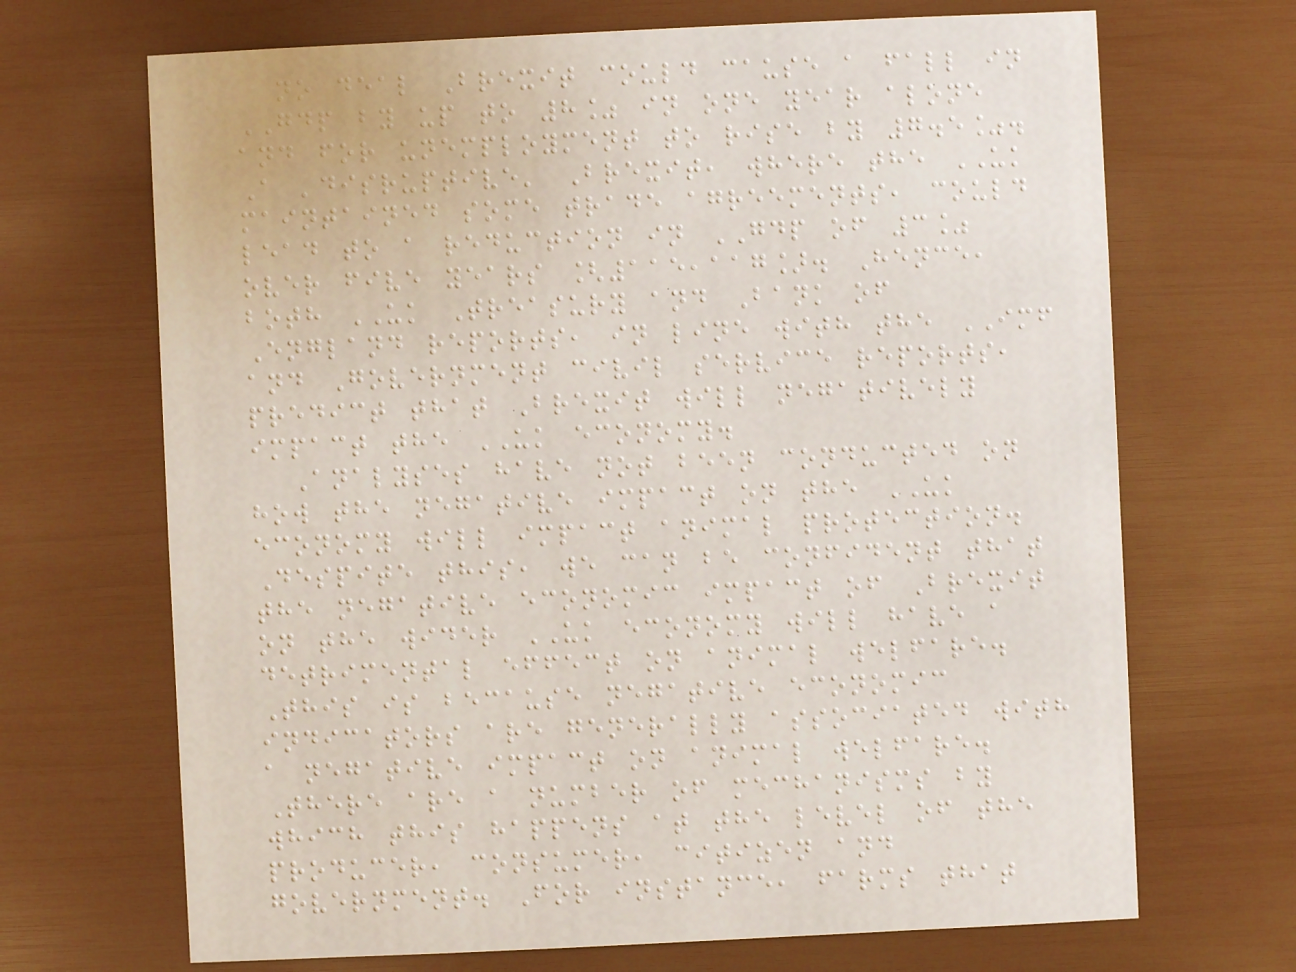no deal Brexit could cause a fall in
GDP by up to 8% in one year alone
and for unemployment to rise by 7.5%.
A 'disruptive' Brexit, where the UK
maintained some trade agreements, could
lead to a reduction in GDP of 3%
over five years [115,117]. Hence,
both UK Treasury and Bank of
England reports, in line with the IMF
and Government civil service reports,
predict that Brexit will negatively
impact the UK economy.
Analyses have not been conducted on
how the negative impact on the UK
economy will impact animal protection.
Despite this, we can be confident that
the negative economic impact of Brexit
on the wider UK economy will have a
detrimental effect on animal welfare.
This is because negative economic
indicators are generally associated with
a negative impact on animal welfare.
There are a number of mechanisms by
which this happens at the level of the
producer, consumer, citizen and
government. For instance, farms that
